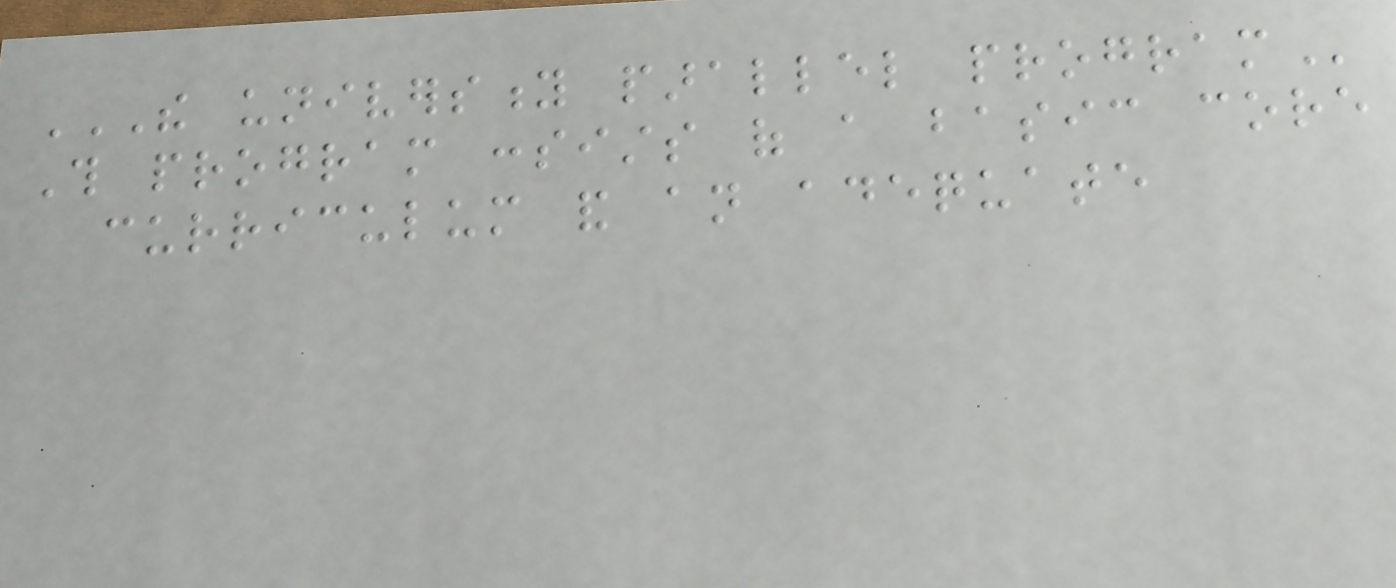THE UNIVERSITY PARALLEL PROGRAM
This program consists of a basic core
curriculum and an adequate
